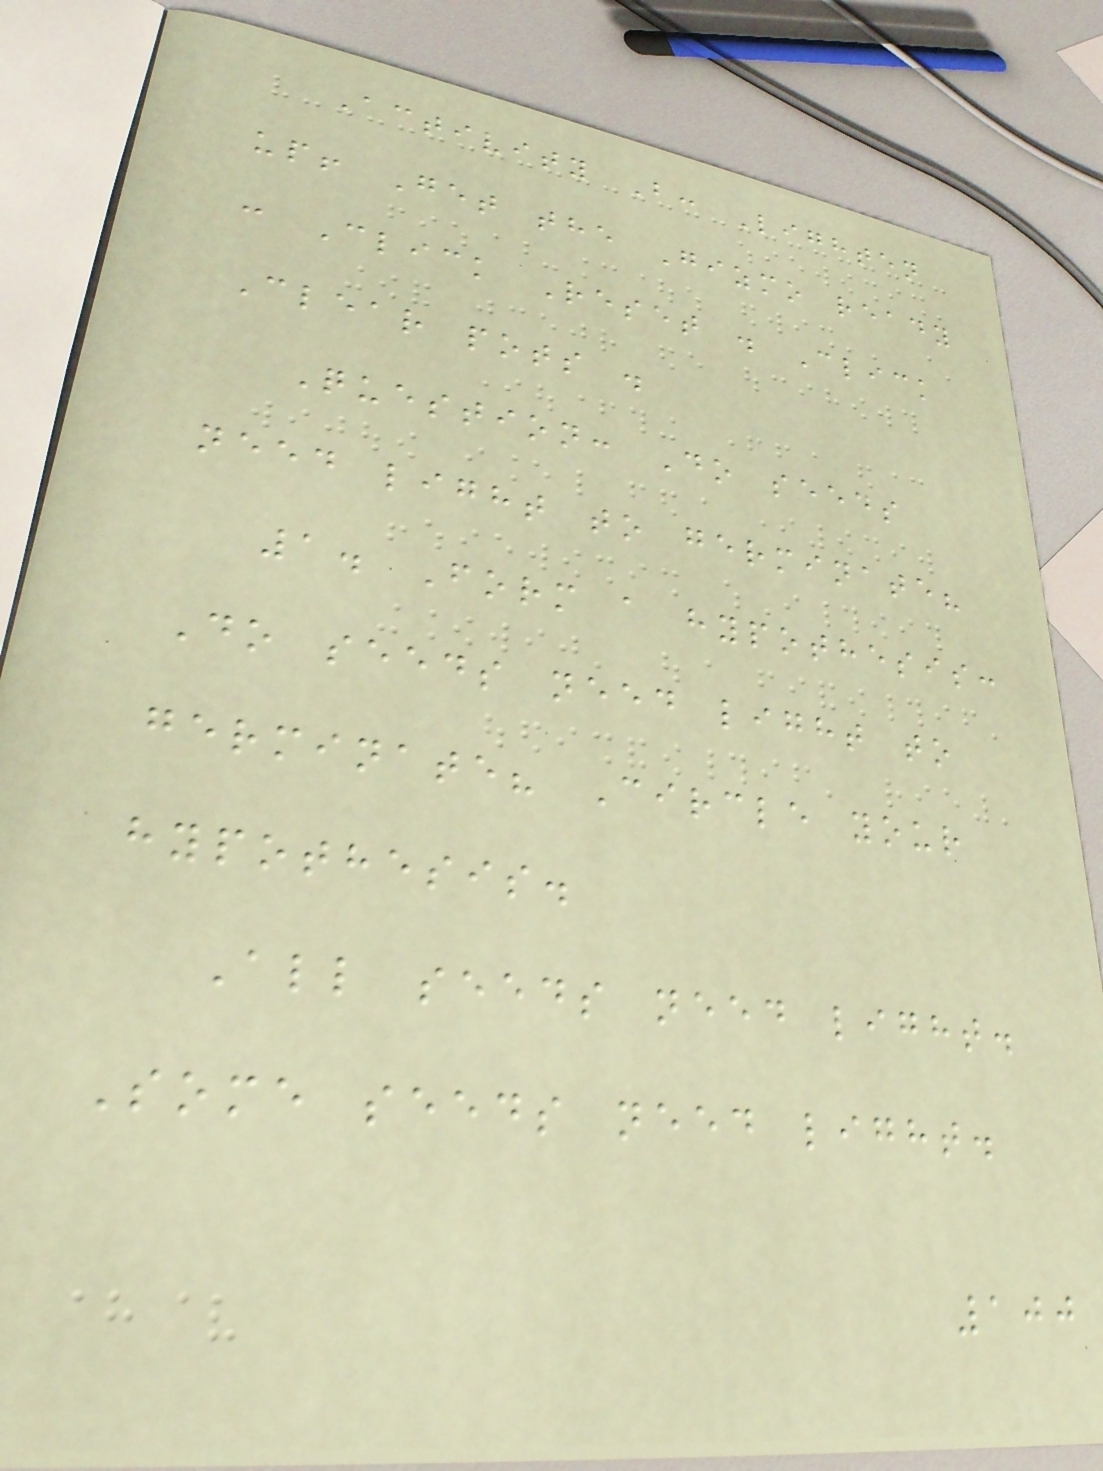Activity B: Lighten
up! Get the Gizmo ready
: Click Reset . Click
Clear pots .
Question: Do seeds
need light to germinate?
1. Form a hypothesis:
Do seeds need light to
germinate? Circle your
hypothesis.
All seeds need light.
Some seeds need light.
100
